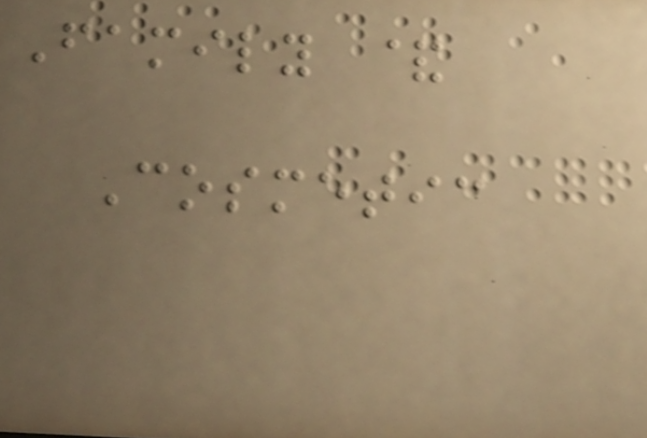Family &
Cosmetic
